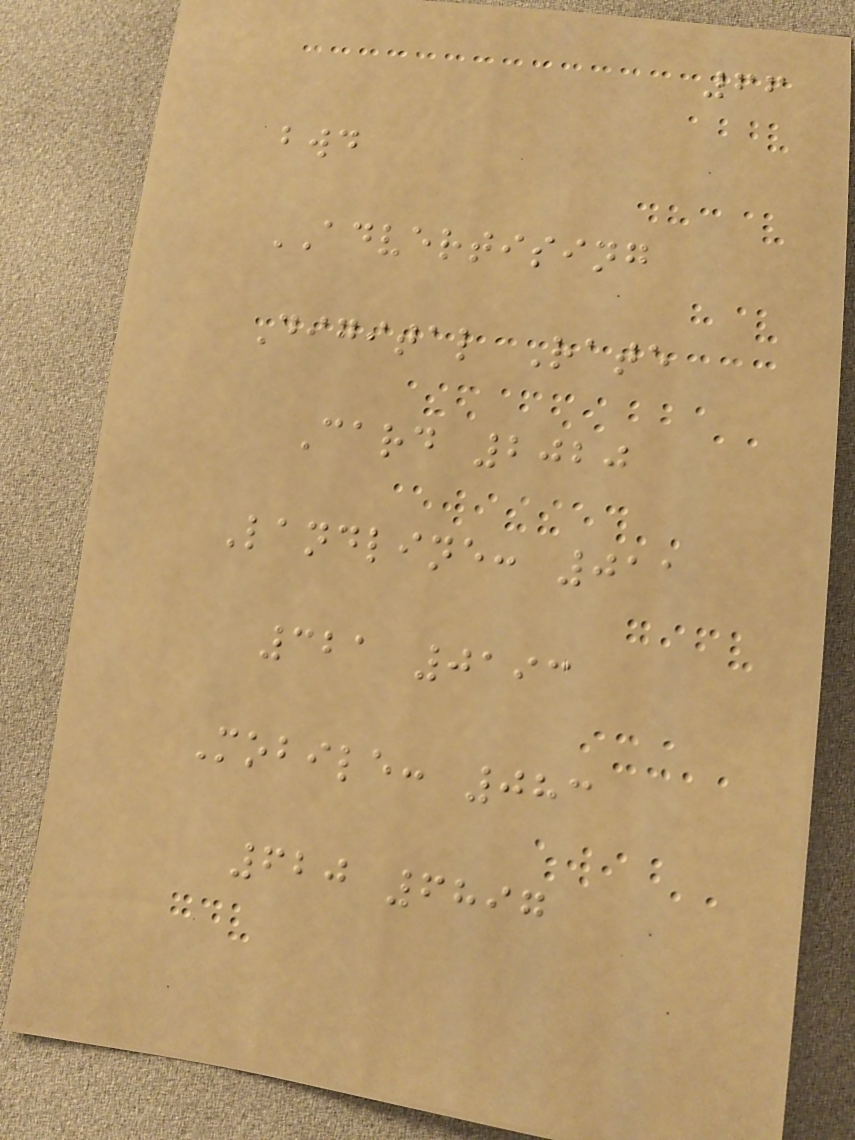66
bwd
ADVERTISING
Digital Rate
Card 2020
Landline: 011
321 0193
Mobile: 083
620 6897
